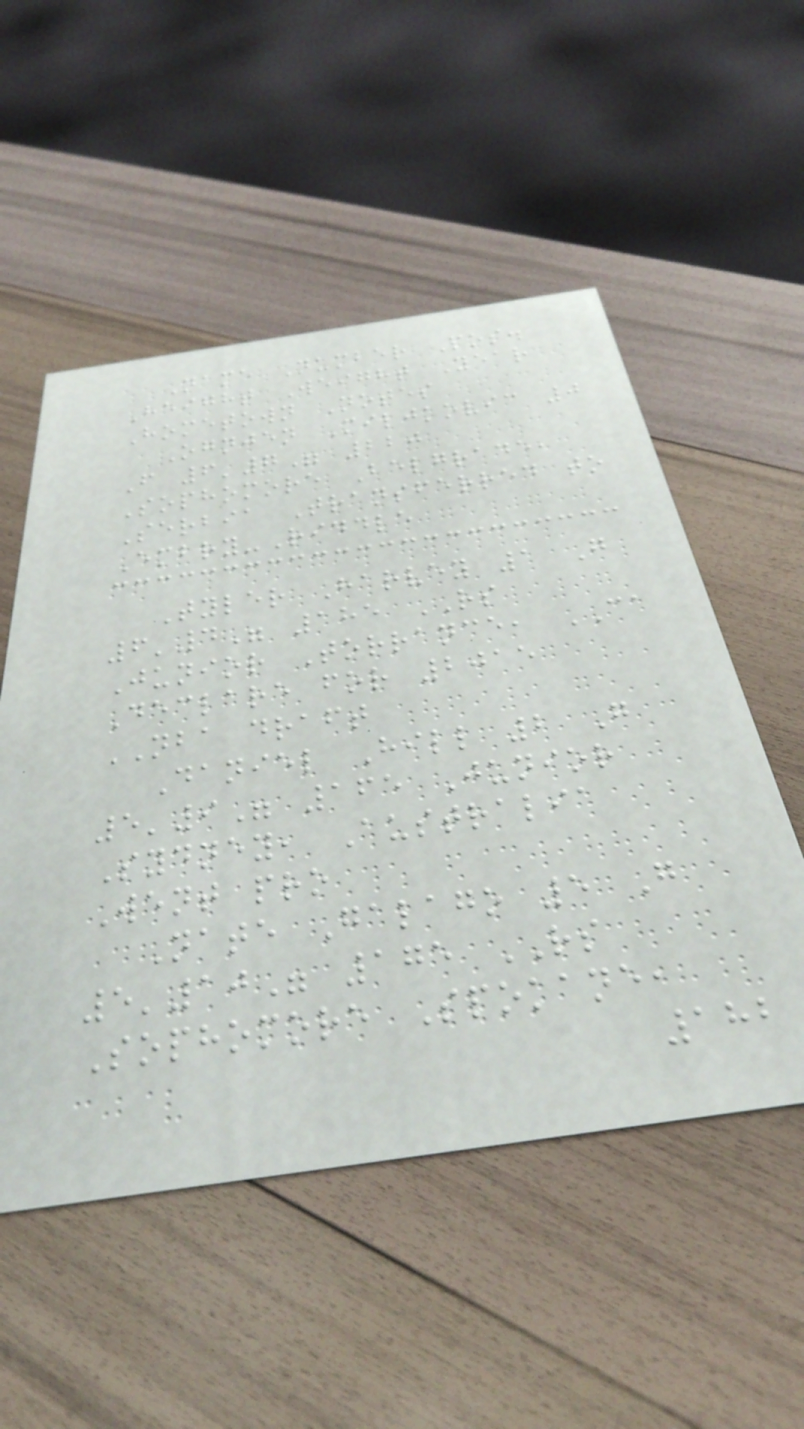Name Number Pos.
Height Weight Year
Hometown Notes
Ognjen Miljkovic 0
F 6'7" 220
Sophomore Belgrade,
Serbia Transferred to
Embry-Riddle
Tyler Harvey 1 G
6'4" 185 RS
Junior Torrance, CA
Declare for 2015
NBA draft
Daniel Hill 2 G
5'9" 165 Junior
Sydney, Australia
Went pro
Nate Galago 5 G
5'10" 175 RS
Sophomore Spokane,
182
